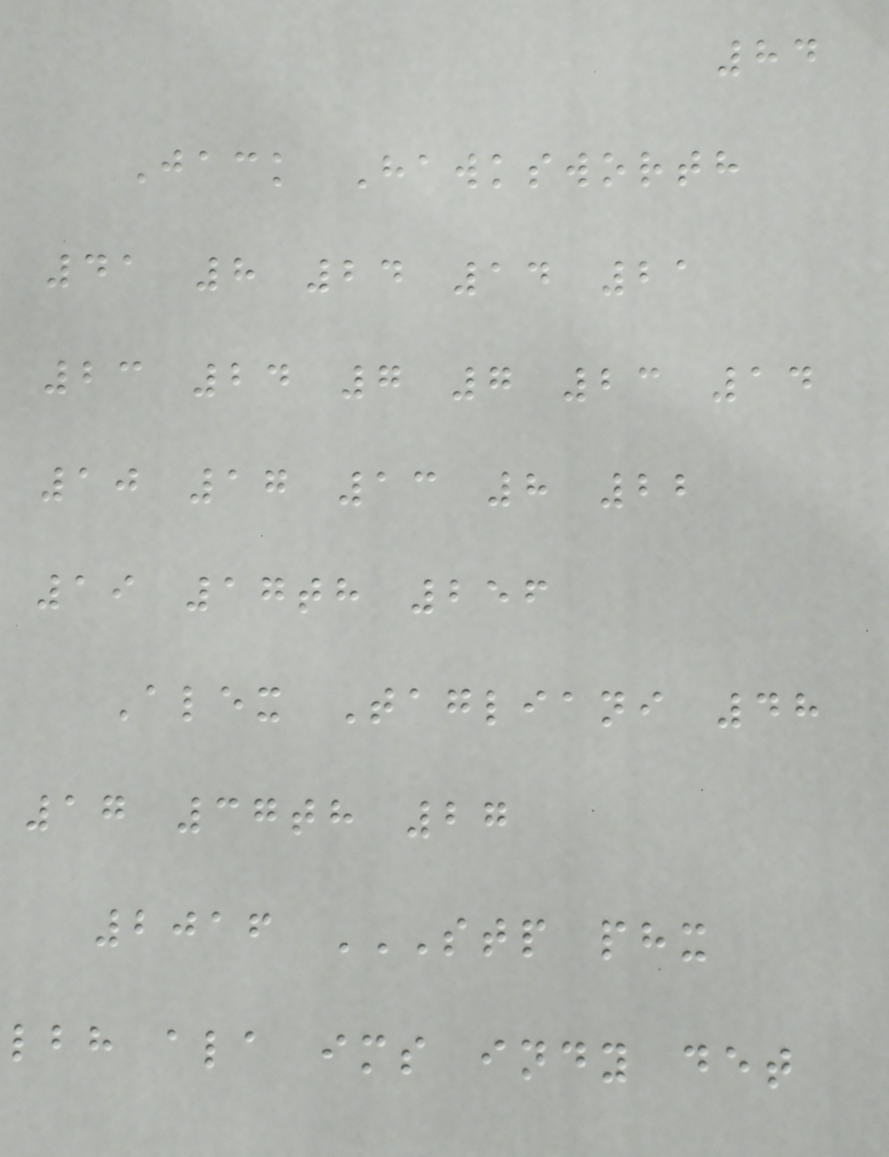84
Jack Hawksworth
41 8 24 14 21
23 24 7 7 23 14
10 17 13 8 22
19 17th 256
Alex Tagliani 48
17 37th 27
2016 STP PHX
LBH ALA IMS INDY DET
